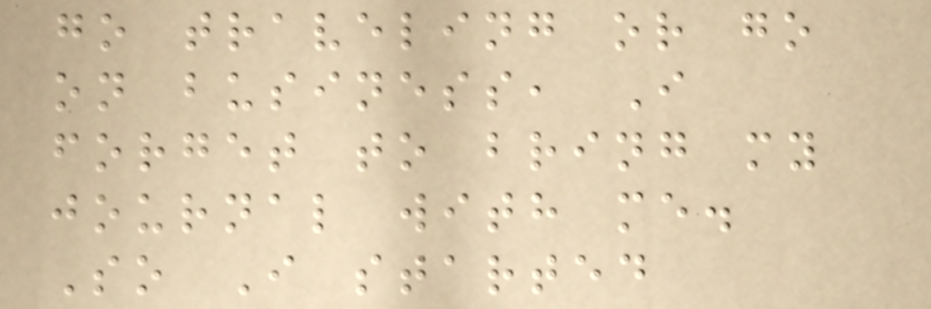go traveling or go
on business, I
forget to bring my
journal with me.
So I started
